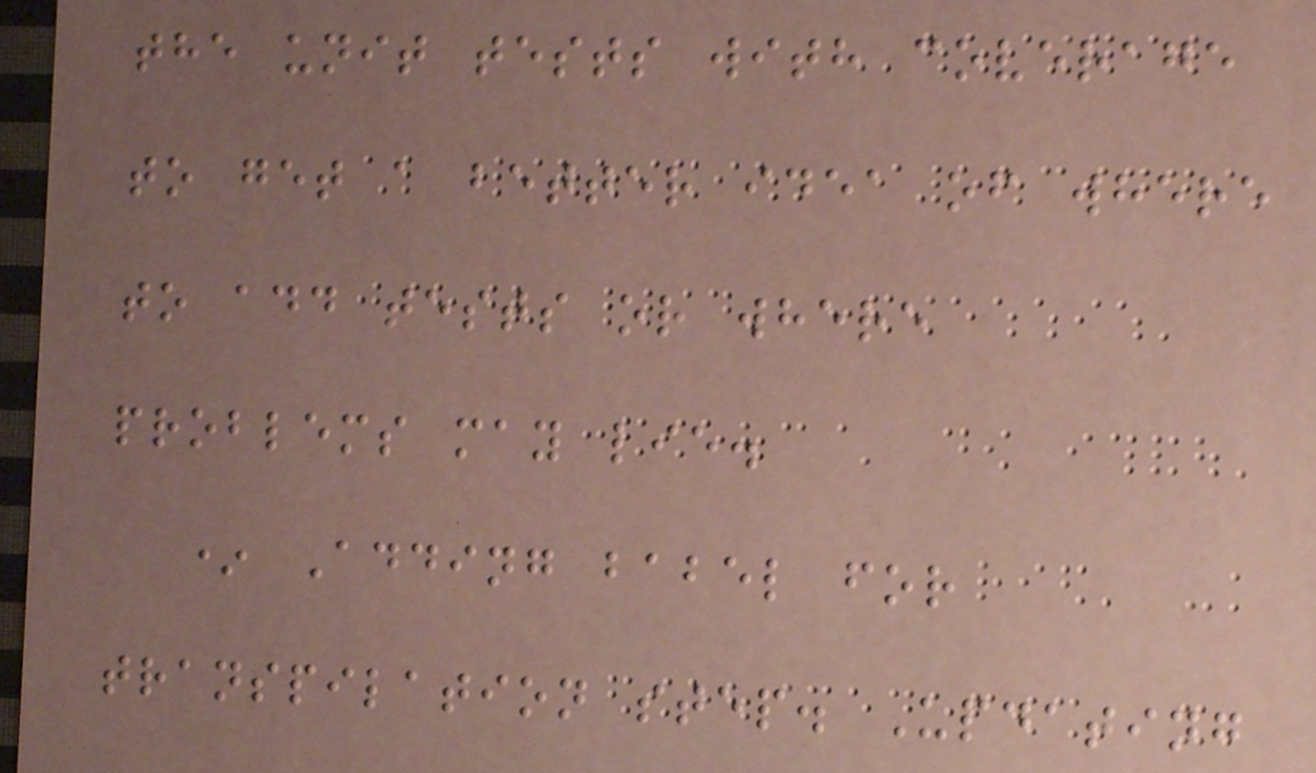the unit tests with coverage
to get a better idea of where
to add tests or where
problems may lie.
* Adding babel for
transpilation step. Updating
